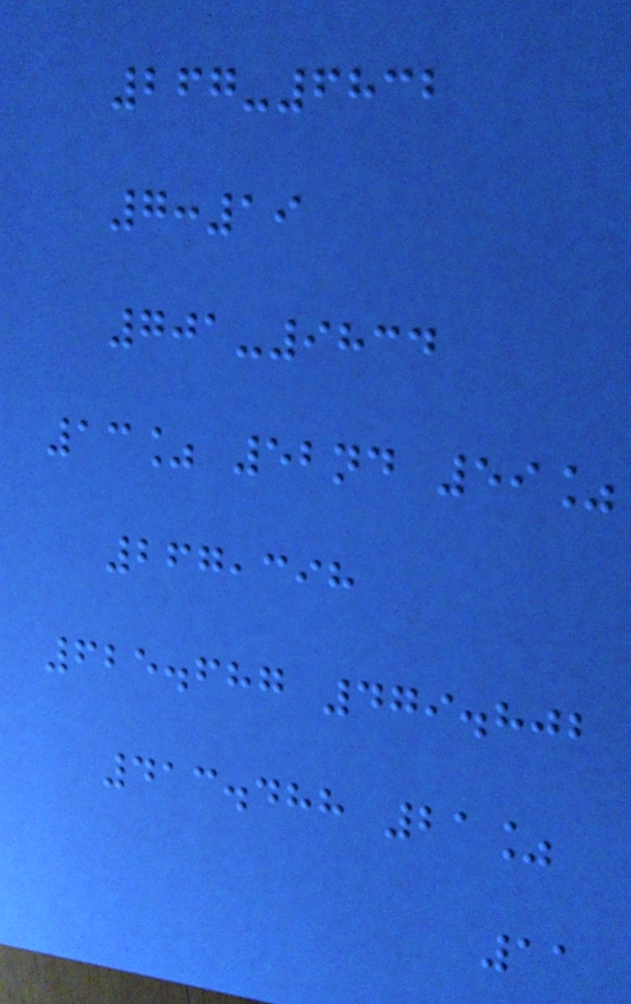267-6832
7:19
701-9834
13% 52nd 59%
267,398
625.687 479.802
413.488 21%
11
